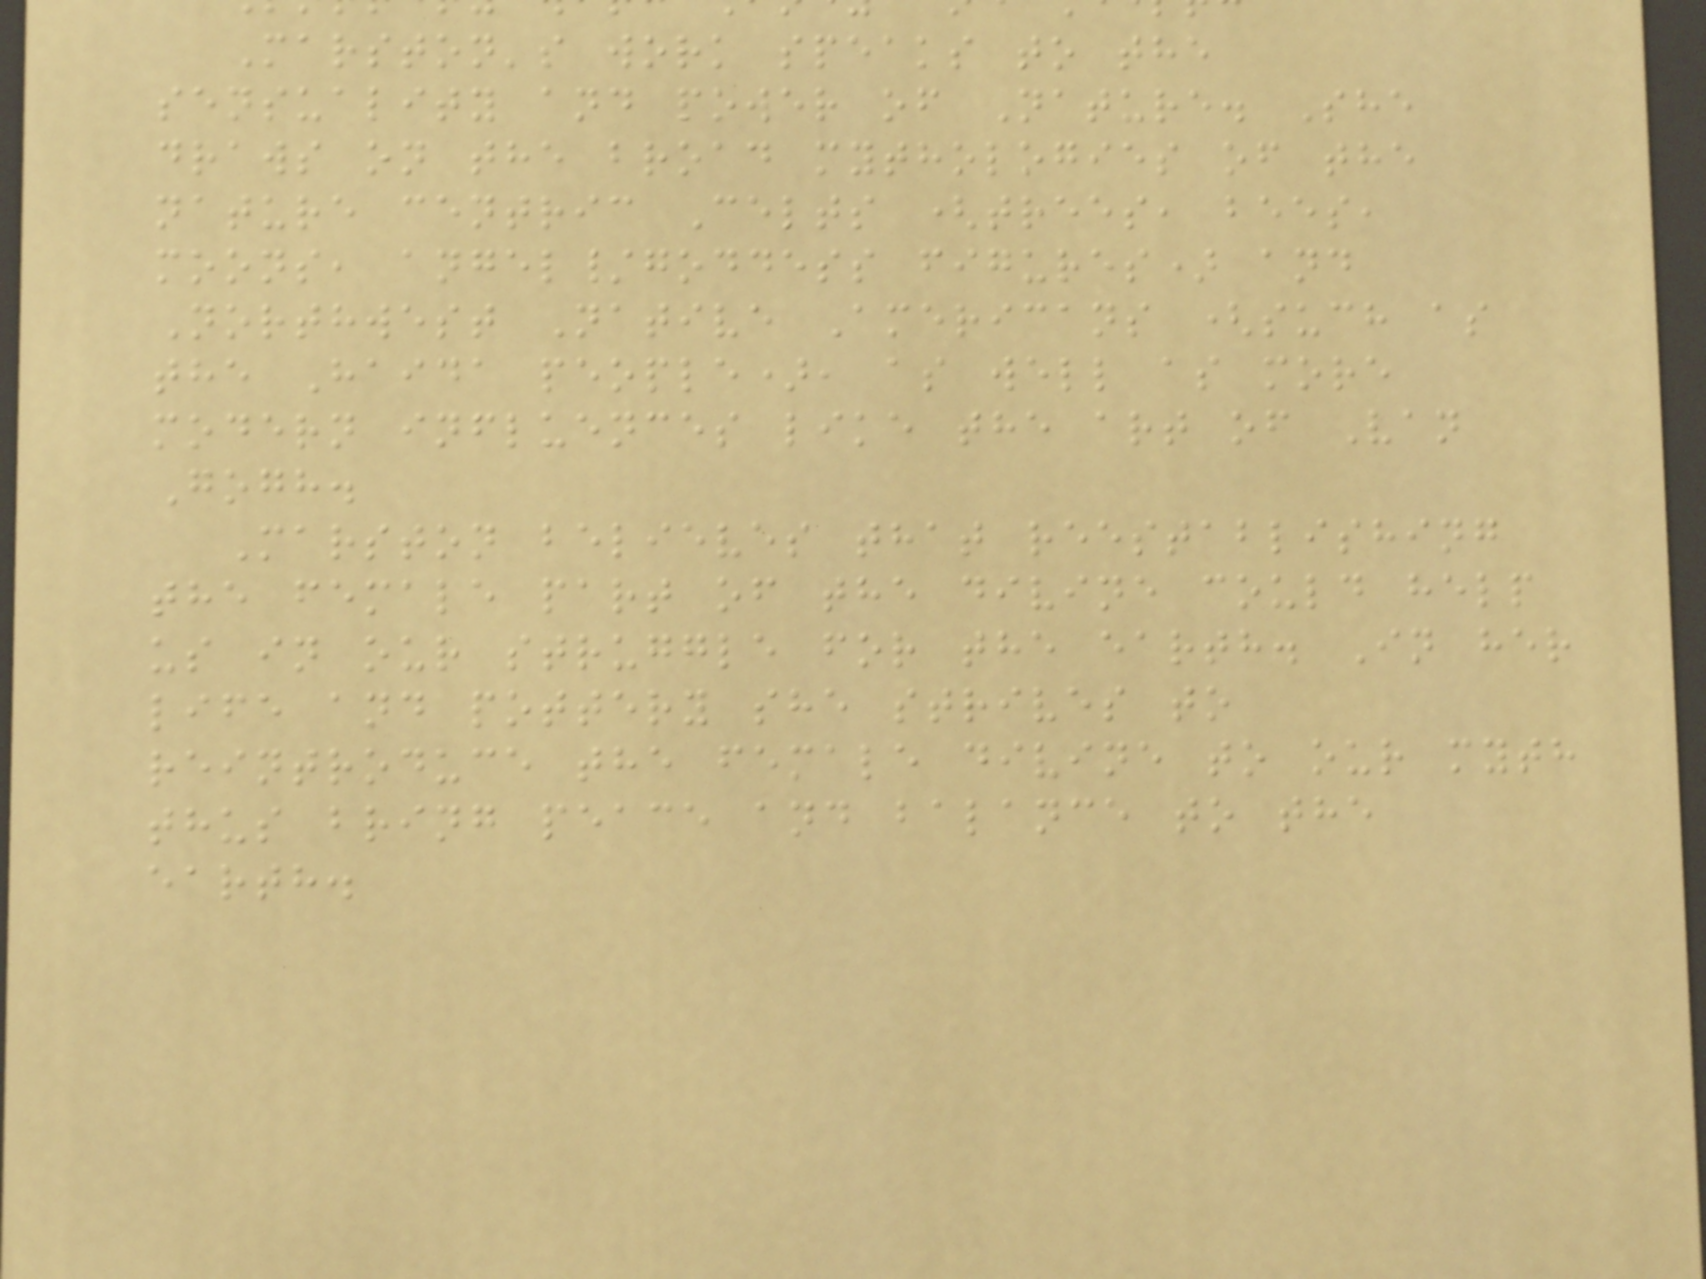Marston's work speaks to the
sensuality and power of Nature. She
draws on the broad mythologies of the
nature centric Celts (trees, bees,
moons, angel/goddess figures) and
Northwest Native Americans (such as
the Haida people), as well as more
modern influences like the art of Van
Gogh.
Marston believes that reestablishing
the female part of the divine could help
us in our struggle for the earth. In her
life and pottery she strives to
reintroduce the female divine to our myth
thus bring peace and balance to the
earth.
